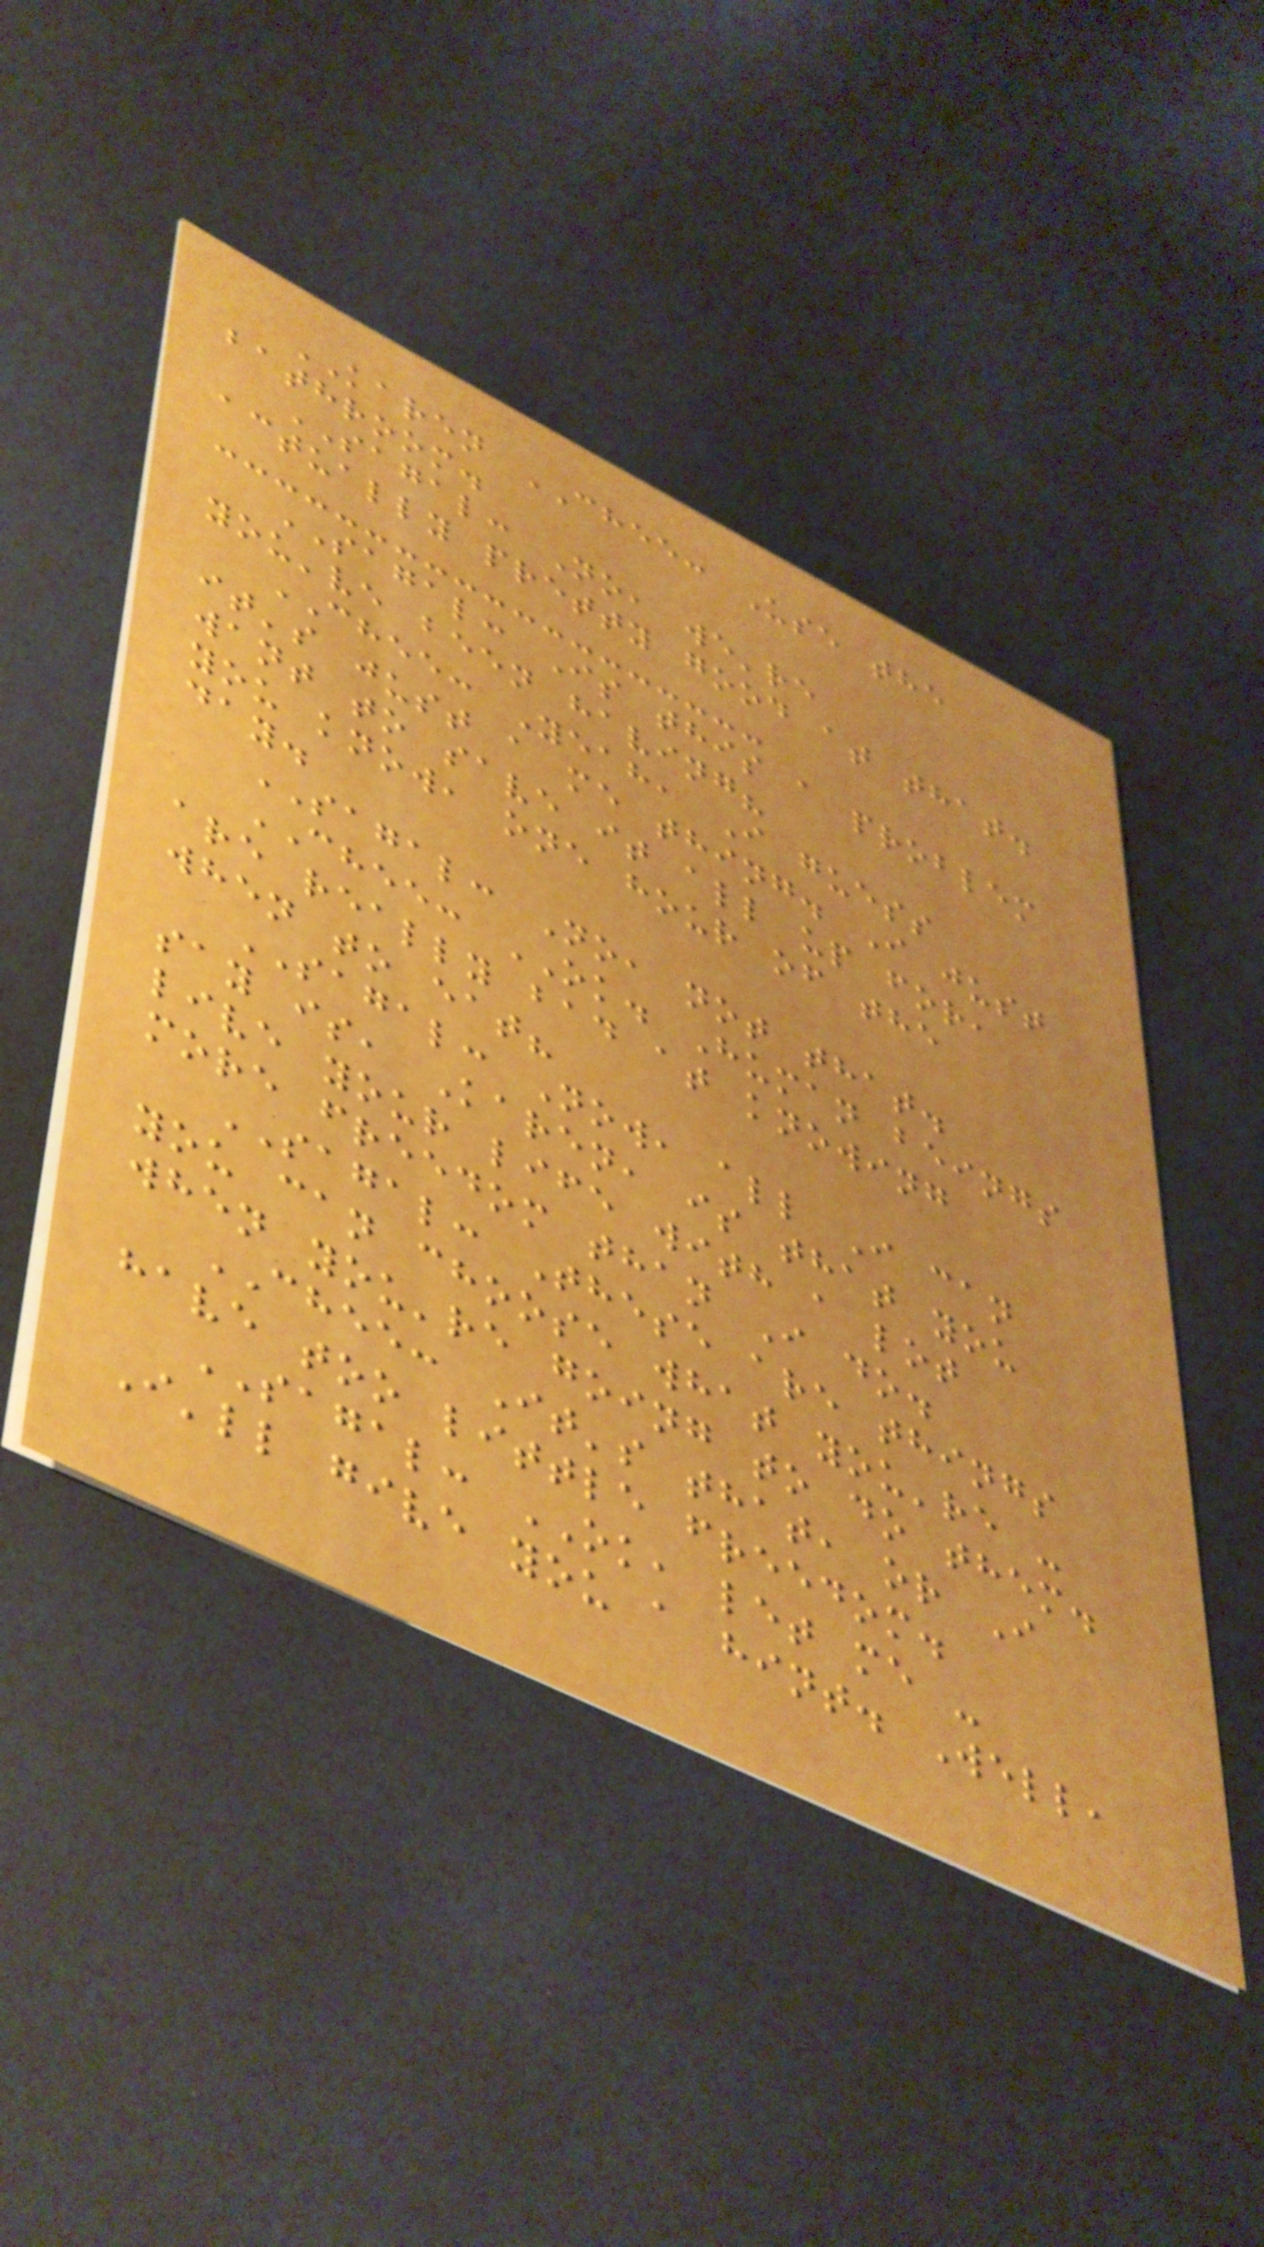KAREN CHEE: Use the
bathroom.
SAGAL: No, we're
actually pretty good at that.
SAGAL: Is this a problem
you've been having?
CHEE: Yeah, I guess
it's just a me thing. I just
want to save it all up for,
you know, one hour of the
day.
SAGAL: No, not that.
CHEE: OK. Human beings
are really bad at knowing
when to eat?
SAGAL: Now, all I can
say is, Karen, is that you
live your life with a lot
more freedom than I do.
SAGAL: These are things
you can choose what you're -
when you're going to do them.
CHEE: It's that, or I
have too little freedom.
SAGAL: OK, let me -
I'll give you a hint. Well,
